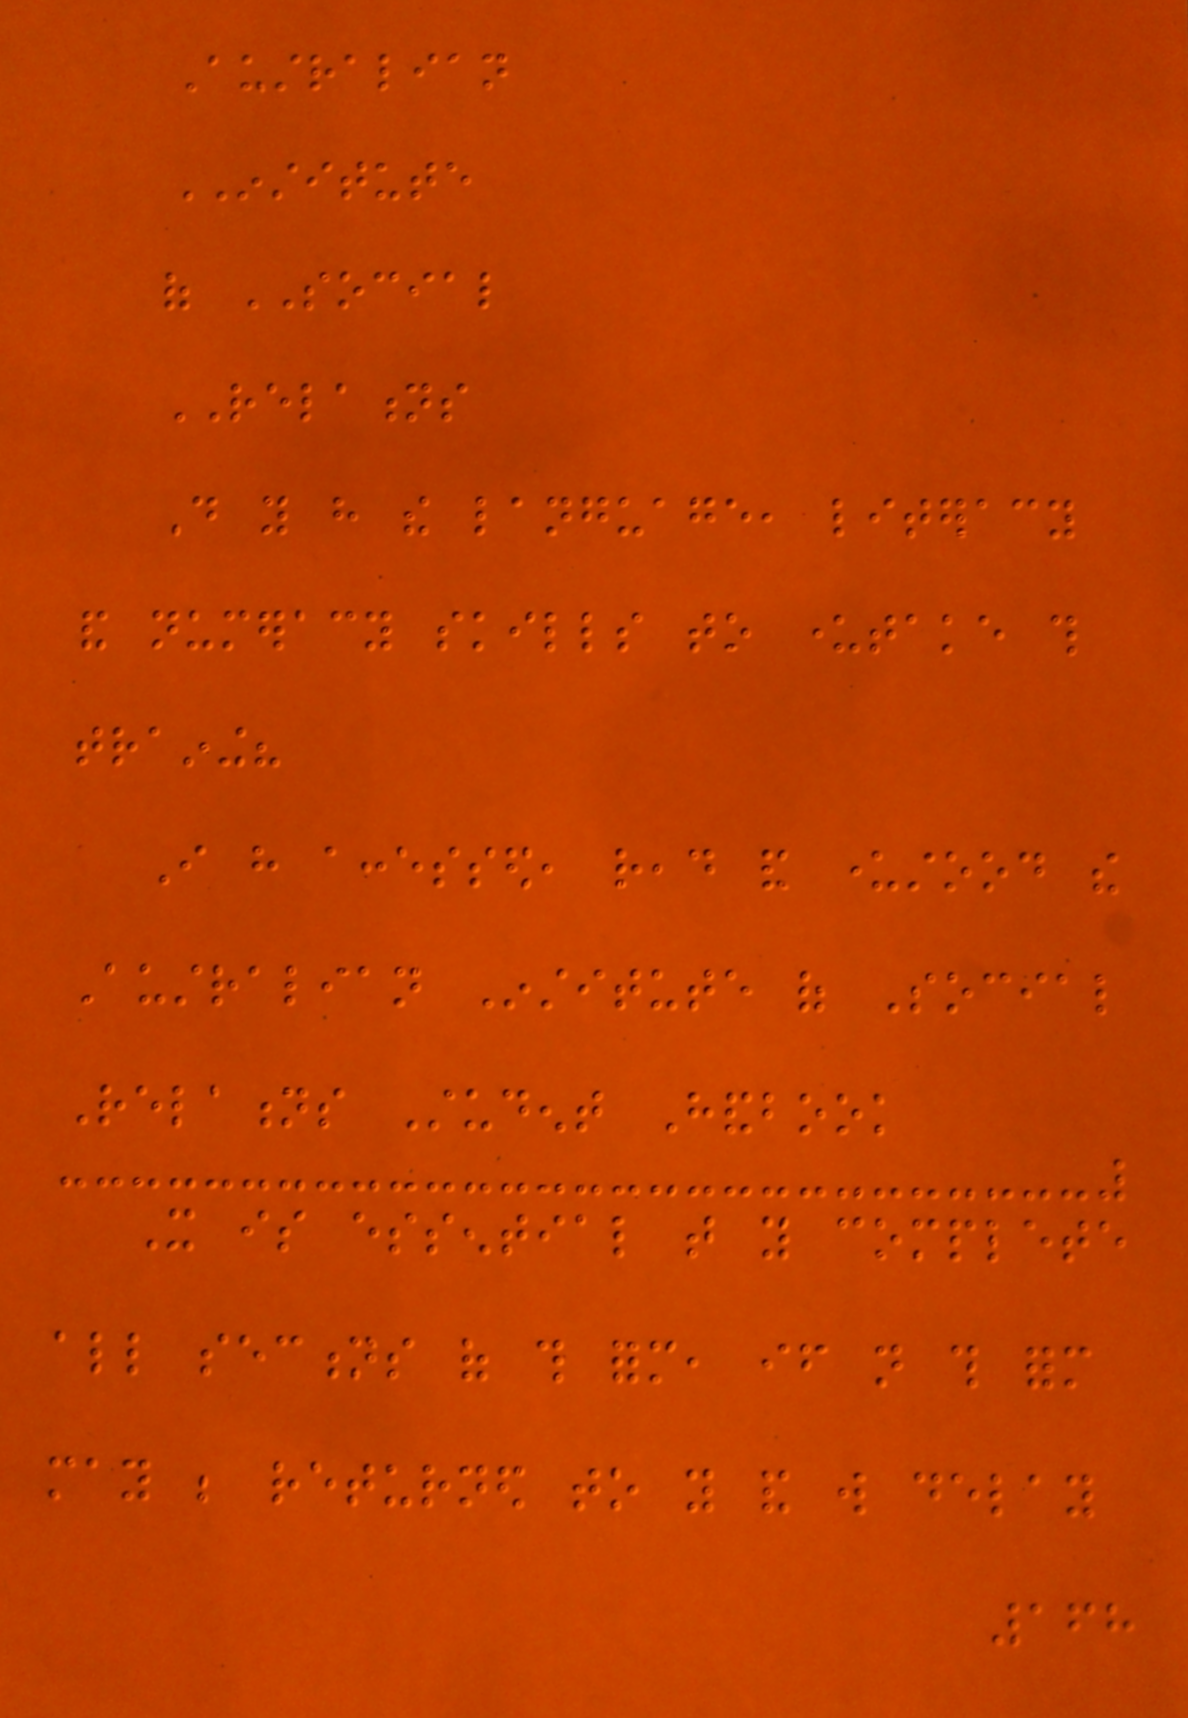Australian
INSTITUTE
of SOCIAL
RELATIONS
Do you have the language, literacy
and numeracy skills to undertake this
training?
I have accessed, read and understood the
Australian Institute of Social
Relations Student Handbook
It is essential that you complete
all sections of this form, if not this form
may be returned to you and will delay
168
